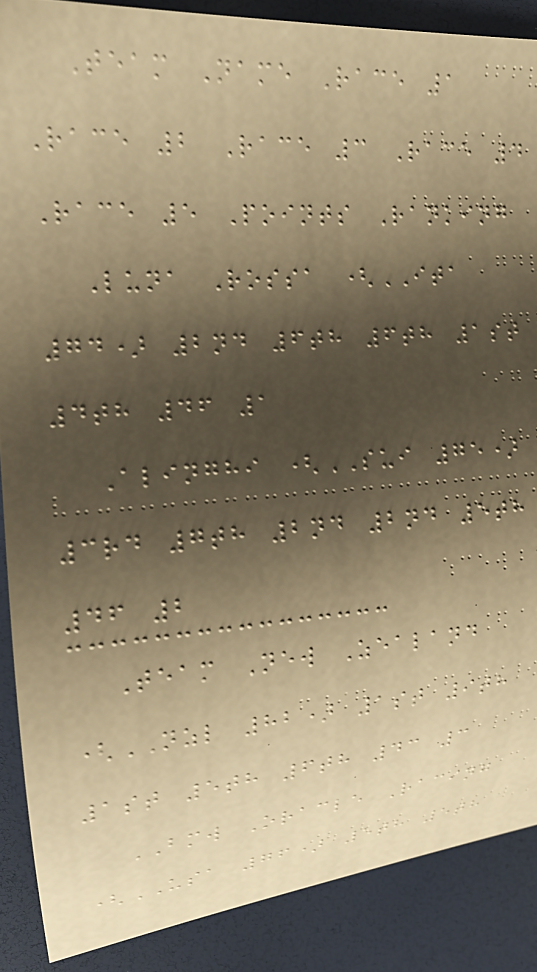Team Name Race 1
Race 2 Race 3 Race 4
Race 5 Points Ranking
Luna Rossa (ITA
74) 2nd 6th 6th 1st
4th 46 1
Alinghi (SUI 75)
3rd 7th 2nd 2nd 5th
46 2
Team New Zealand
(NZL 82) 1st 9th
1st 5th 6th 43 3
BMW Oracle Racing
(USA 76) 5th 5th
